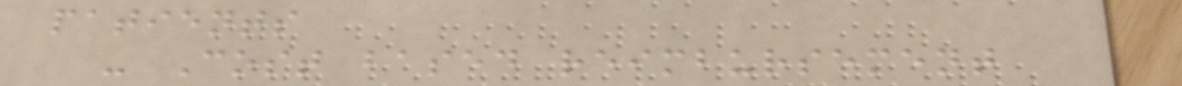patients
- Cost based reimbursement
